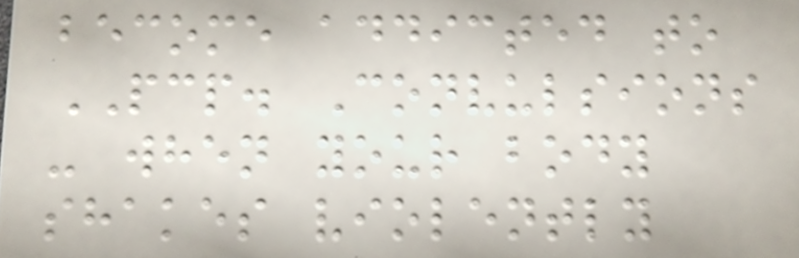become addicted to
PCP. Convulsions
- when your body
shakes violently
